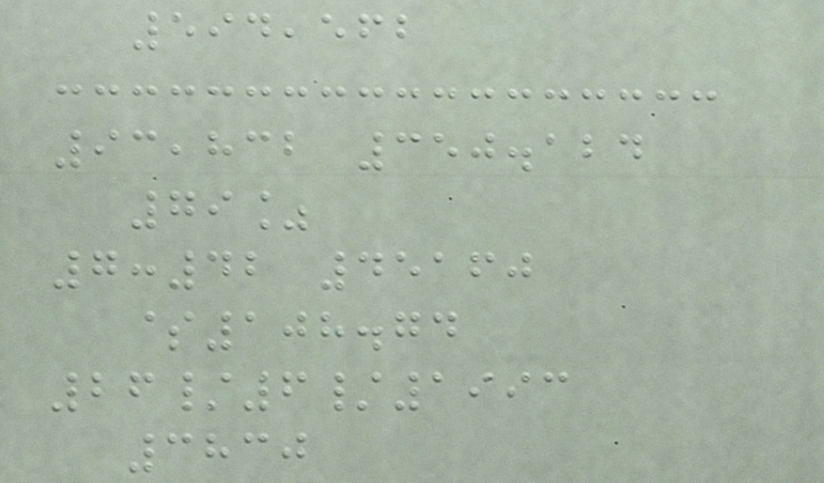594,562
93,832 350.124
79%
7:42 45160
$108.74
26/6/1993
3830
